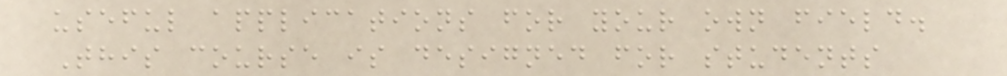useful applications for your own field.
This course is designed for students
